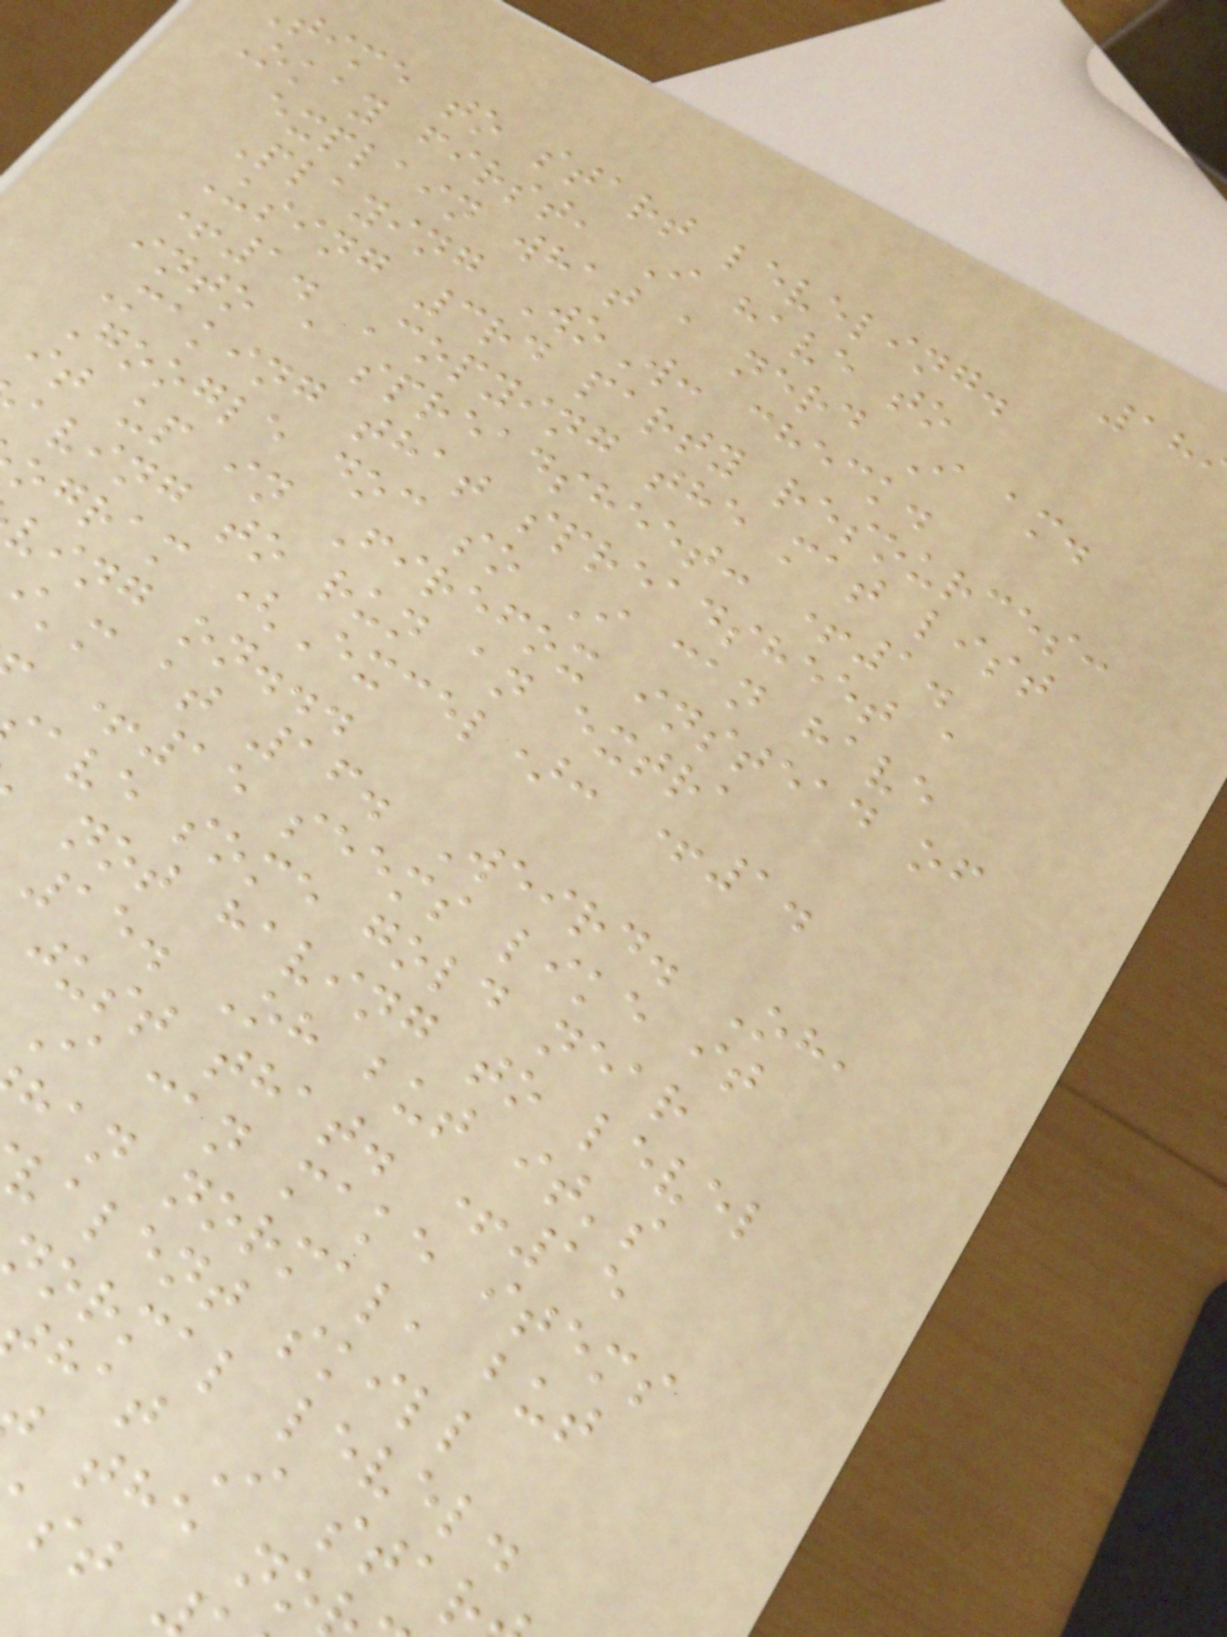time to start leveling.
Okay first, I have to
explain what a nerd I am.
Playing WoW: check.
Using 3rd party resources:
+1. Copying the mat list
into a spreadsheet: +1.
Making that spreadsheet a
Google doc so I can have
it up in Firefox instead of
aving to run an extra
ogram (Excel): +1.
ving on...
i'm at 16. Weird. Oh,
+15 seems like it
ave some gold near
not having to level
15. Oh but it's
just that. +15
I can make items
han normal, but
valent skill
ormal level.
hat I star
